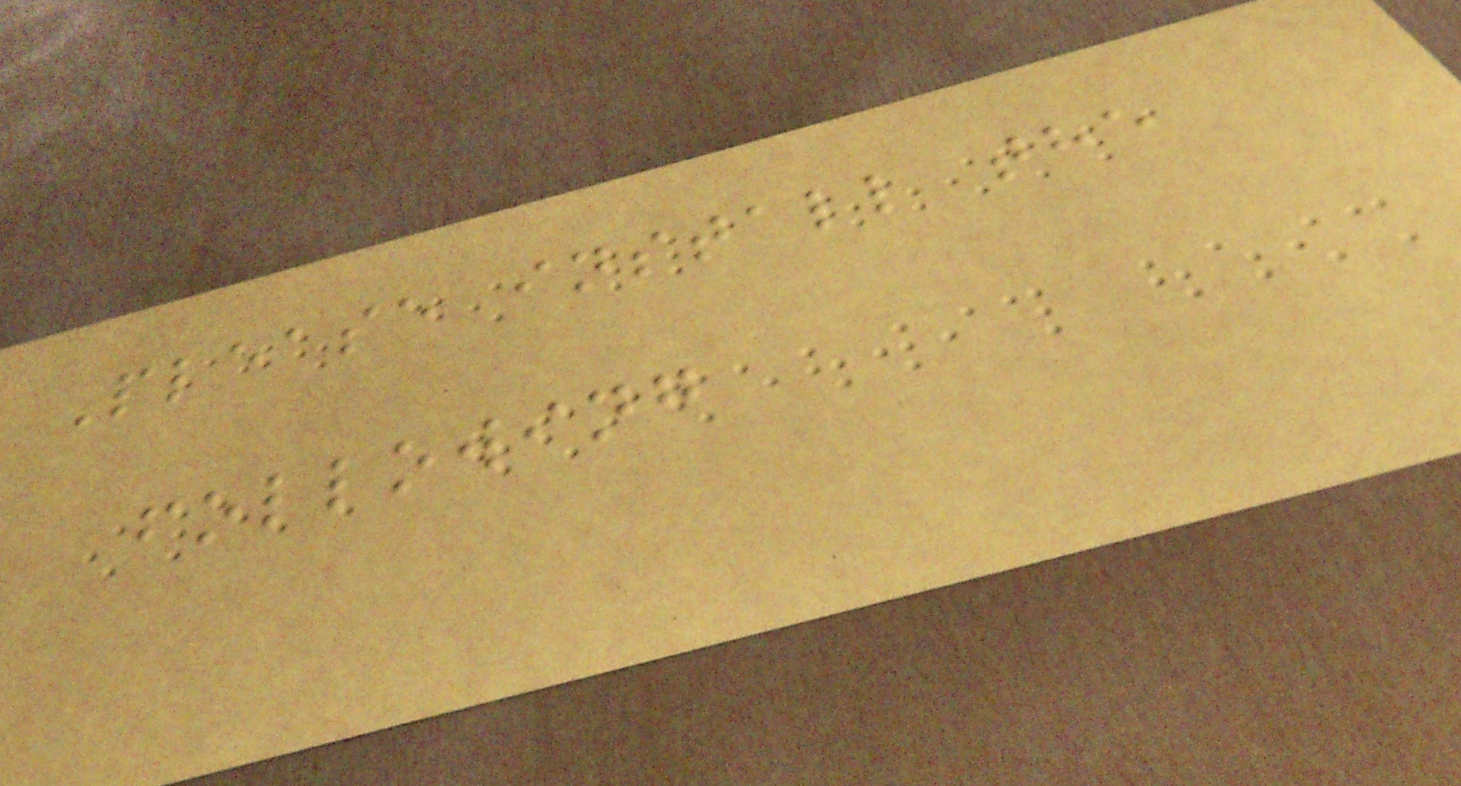Please install the
following
